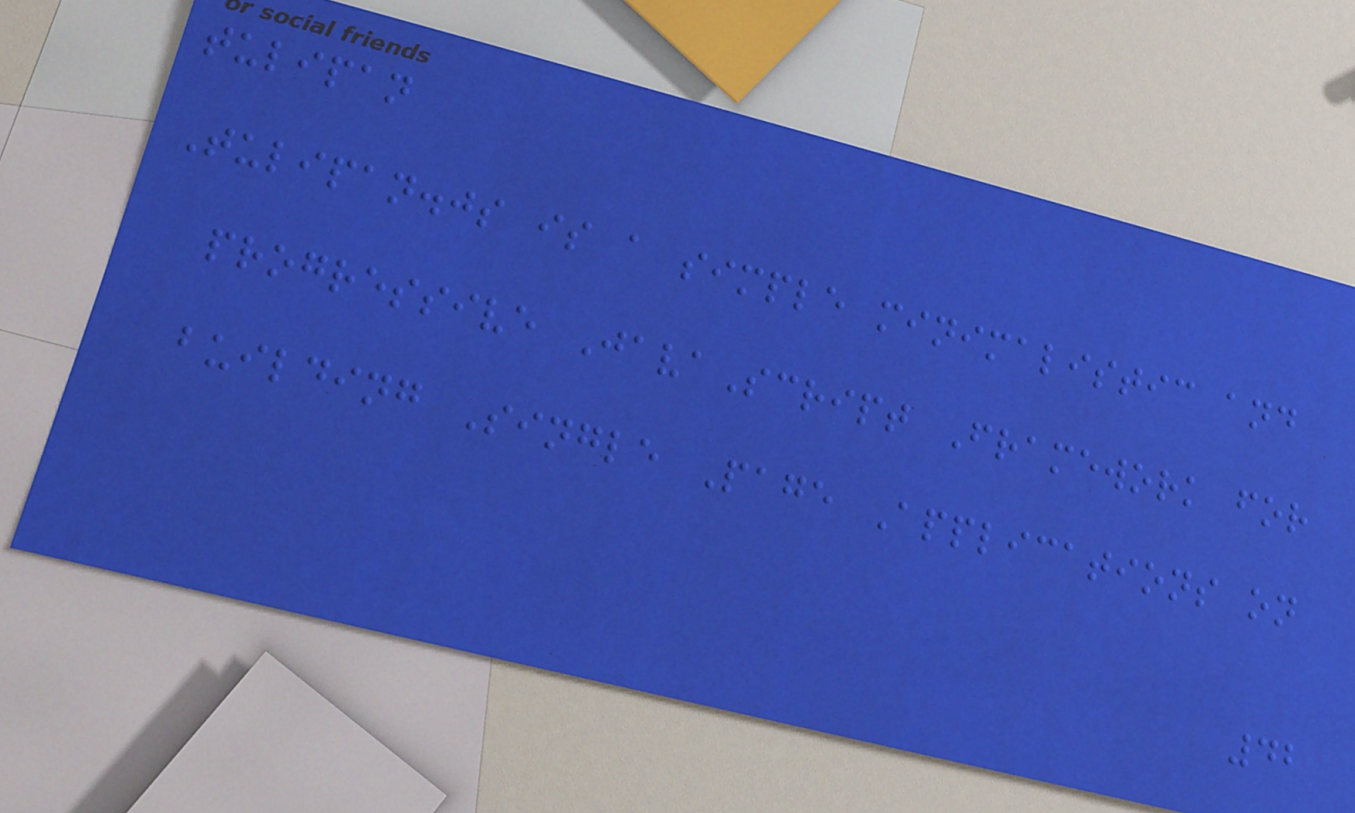tulipan
Tulipan.js is a simple minimalistic and
progressive JavaScript Framework for
building Single Page Applications on
42
